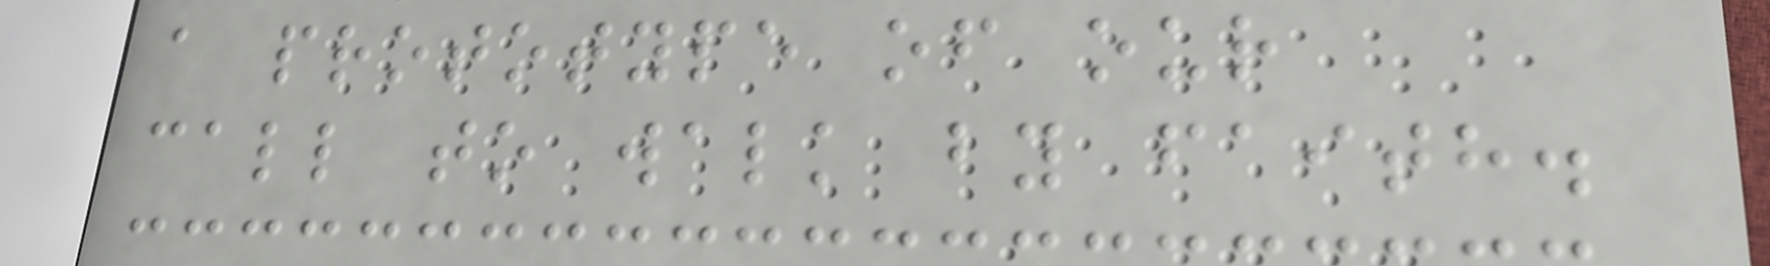a prototype of our
call to walk by faith.
